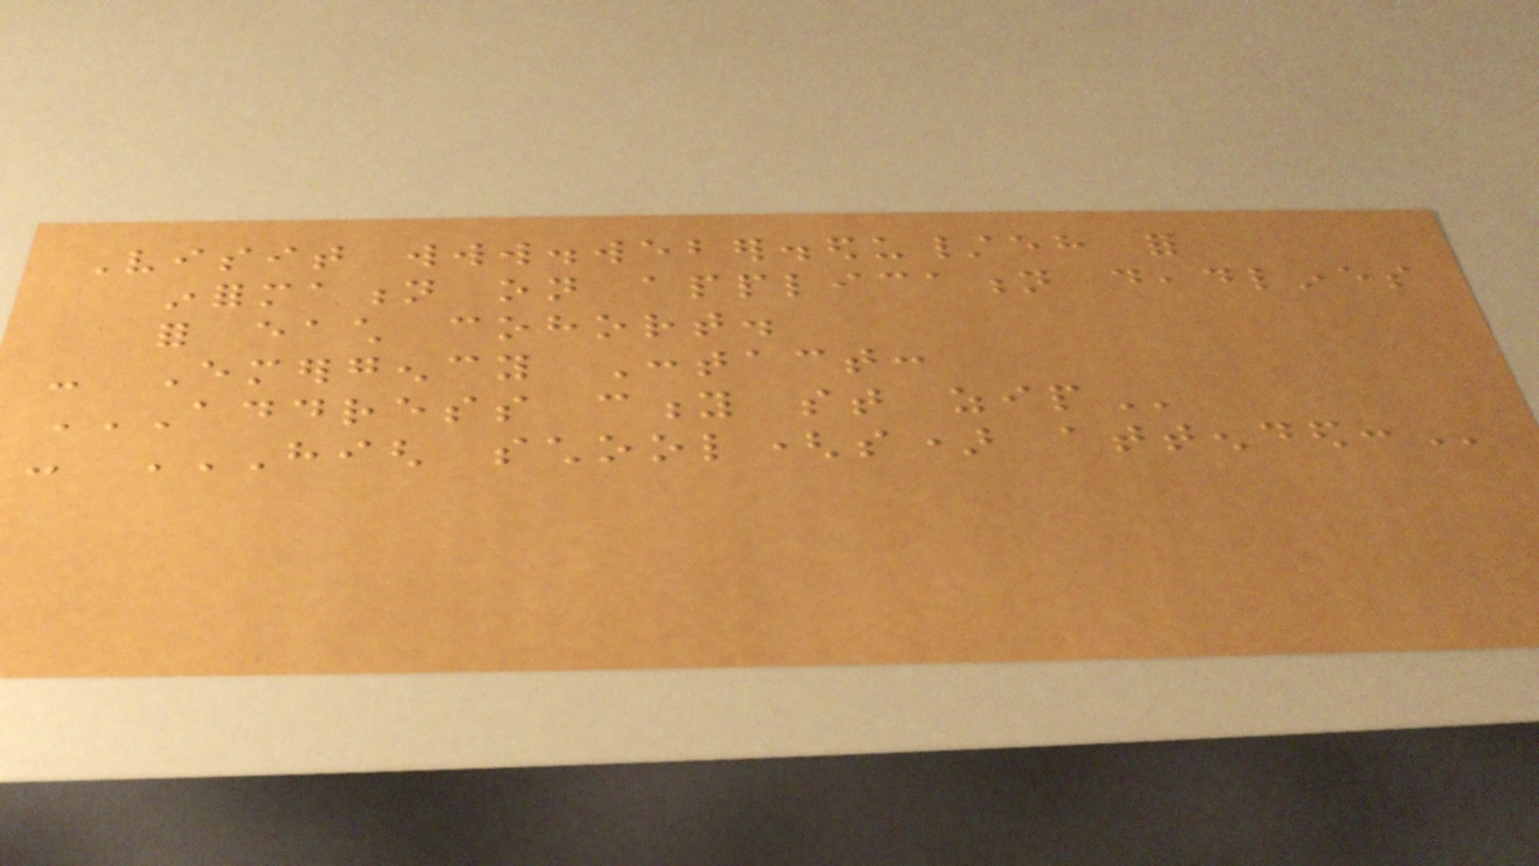Visit www.weber.edu/eh for
information on application deadlines
for each cohort.
- Emergency Contact:
ADDRESS CITY ST ZIP
- HIGH SCHOOL(S) ATTENDED:
